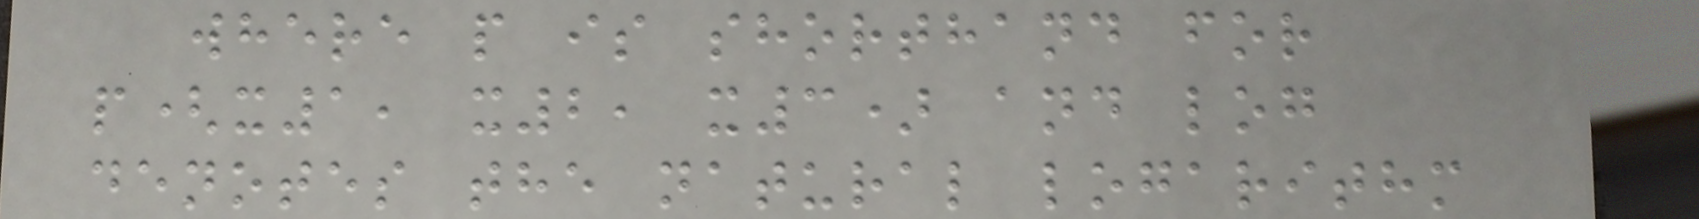where p is shorthand for
p(x1, x2, x3) and log
denotes the natural logarithm
